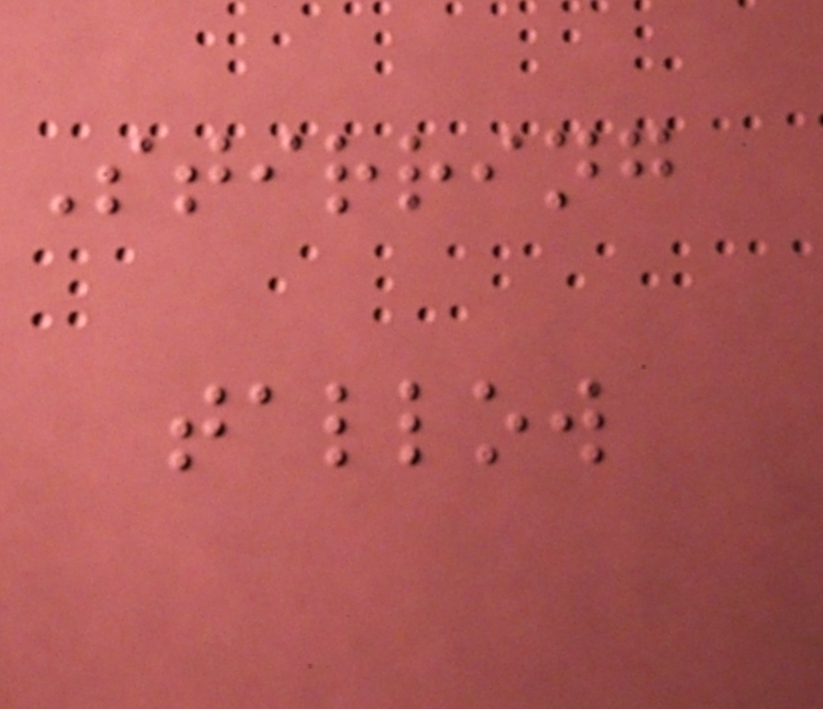Stirring
tallow
